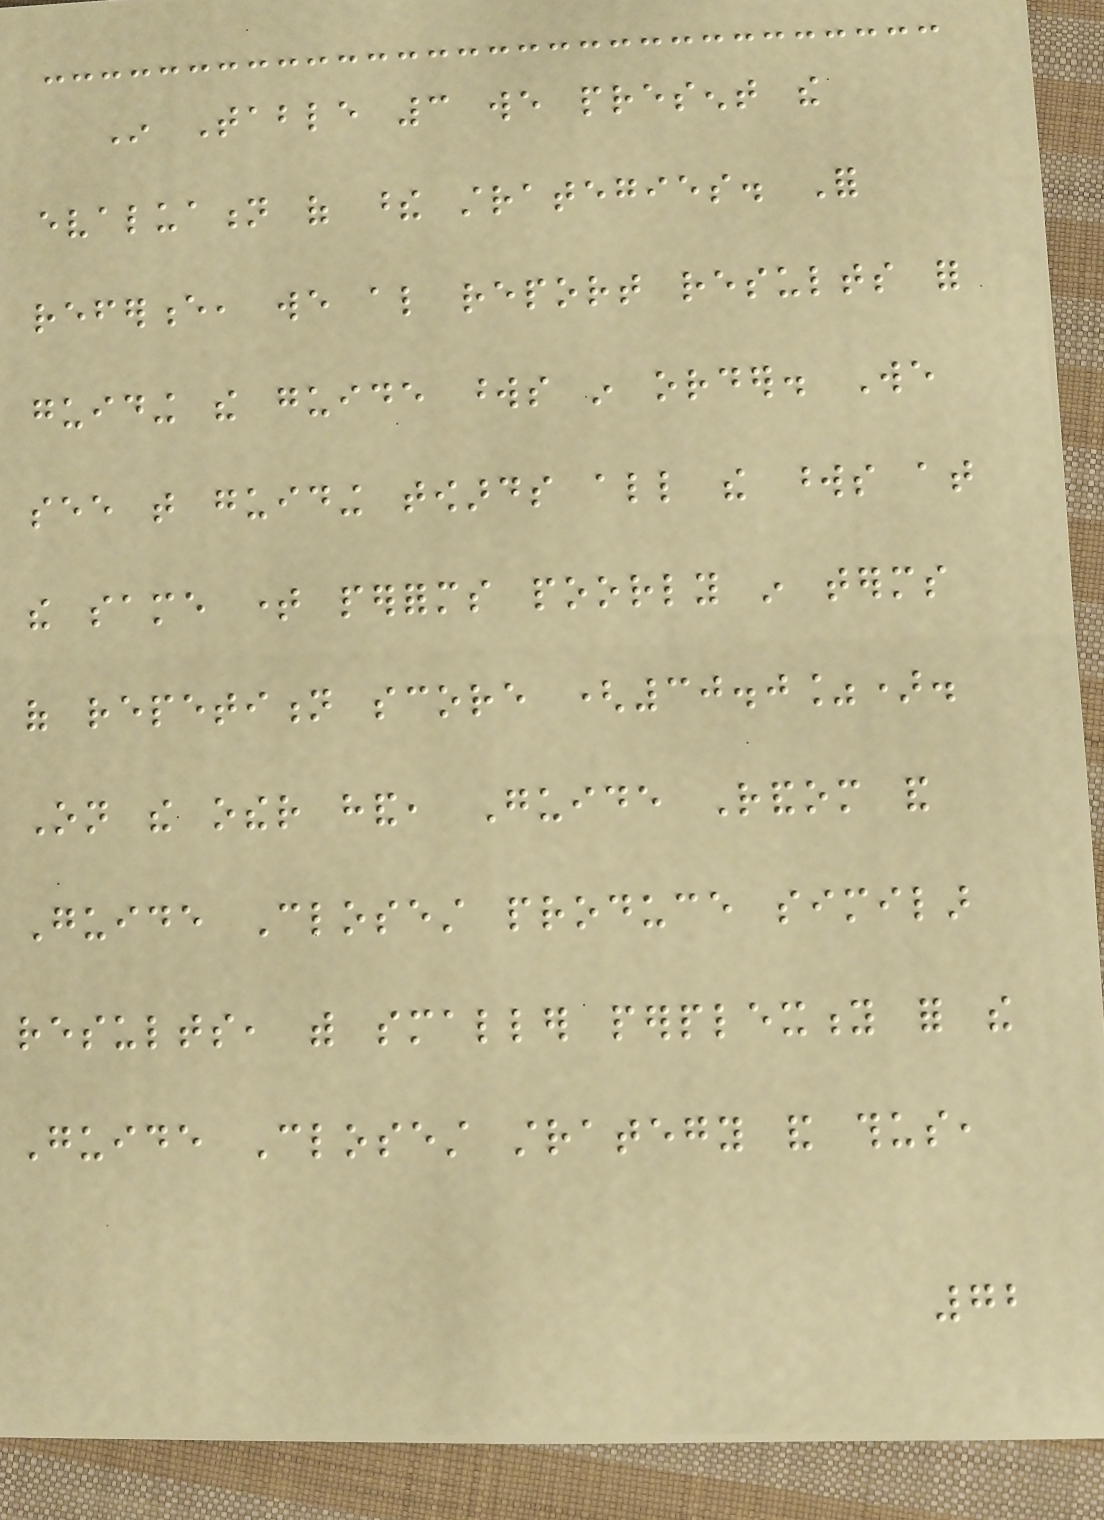In Table 3 we present the
evaluation of these strategies. For
reference, we also report results for
guiding the guide words in order. We
see that guiding towards all the words at
the same time performs poorly in terms
of repetition score (30.0%).
On the other hand, Guide Random and
Guide Closest produce similar
results, with smaller perplexity for the
Guide Closest strategy and thus,
72
